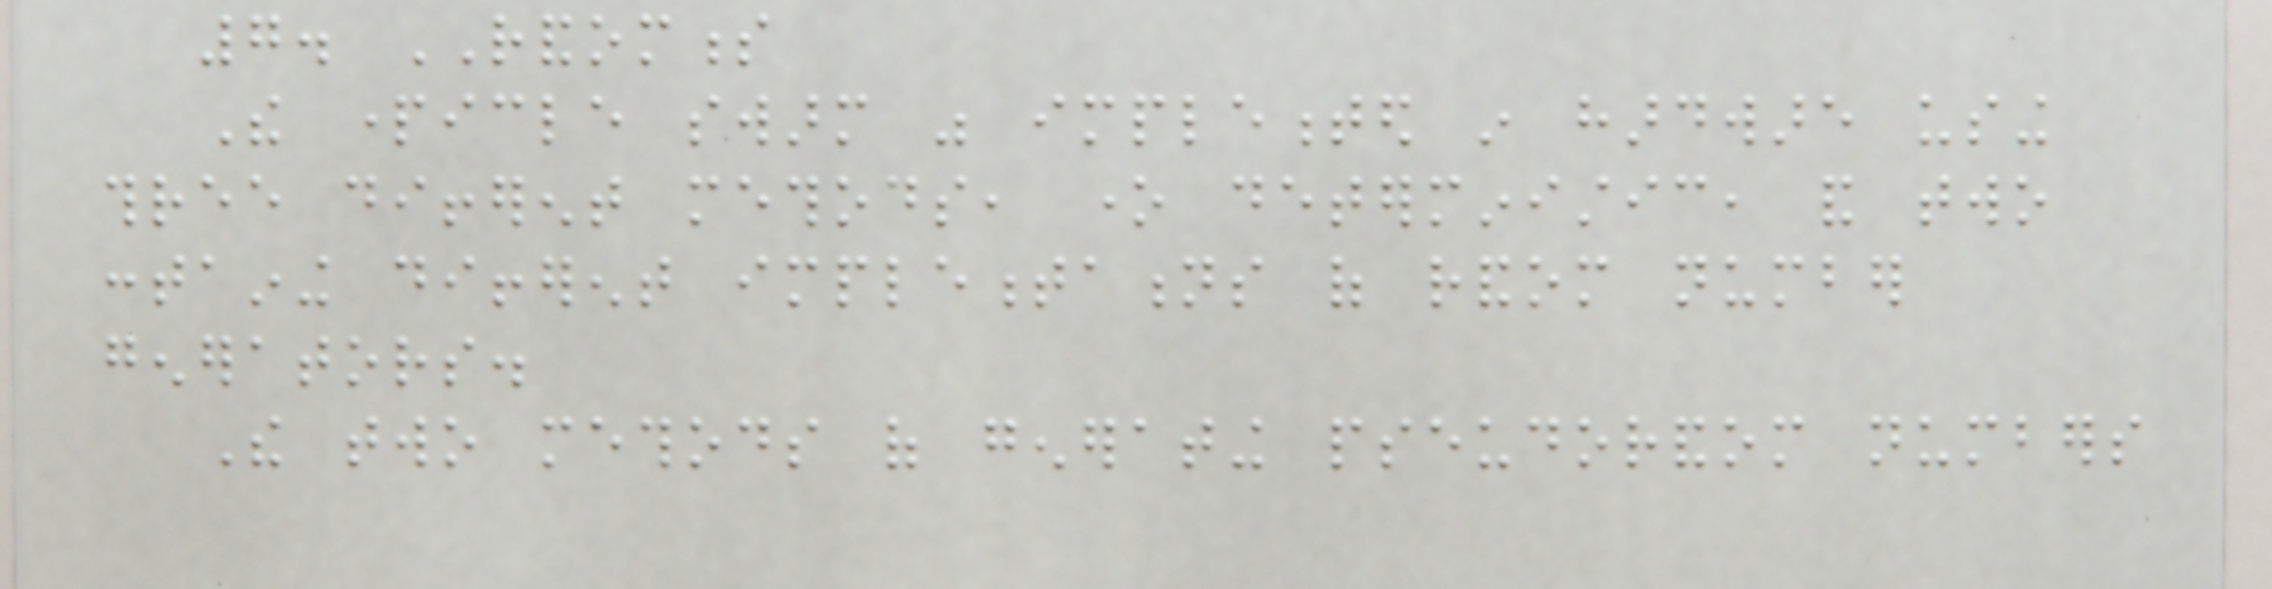7. RANDOMNESS
The particle swarm was implemented in hardware using
three different methods, one deterministic, and two
containing different implementations of random number
generators.
The two methods of generating pseudorandom numbers
